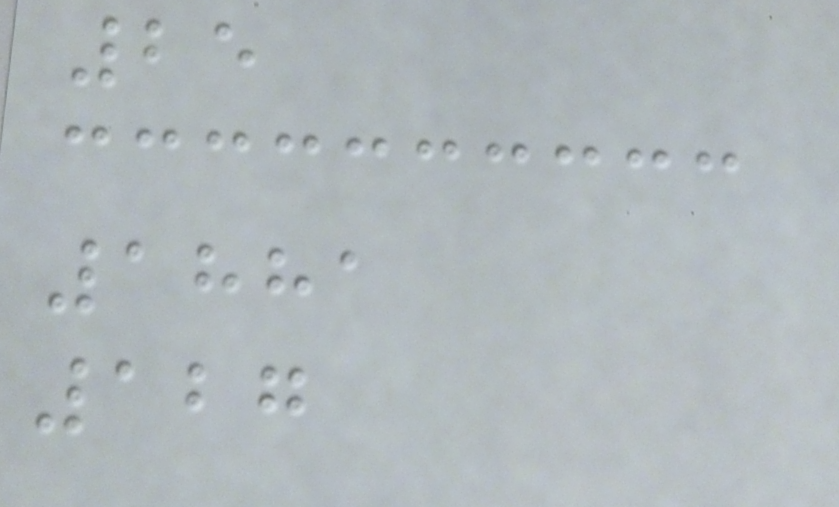25
1881
127
